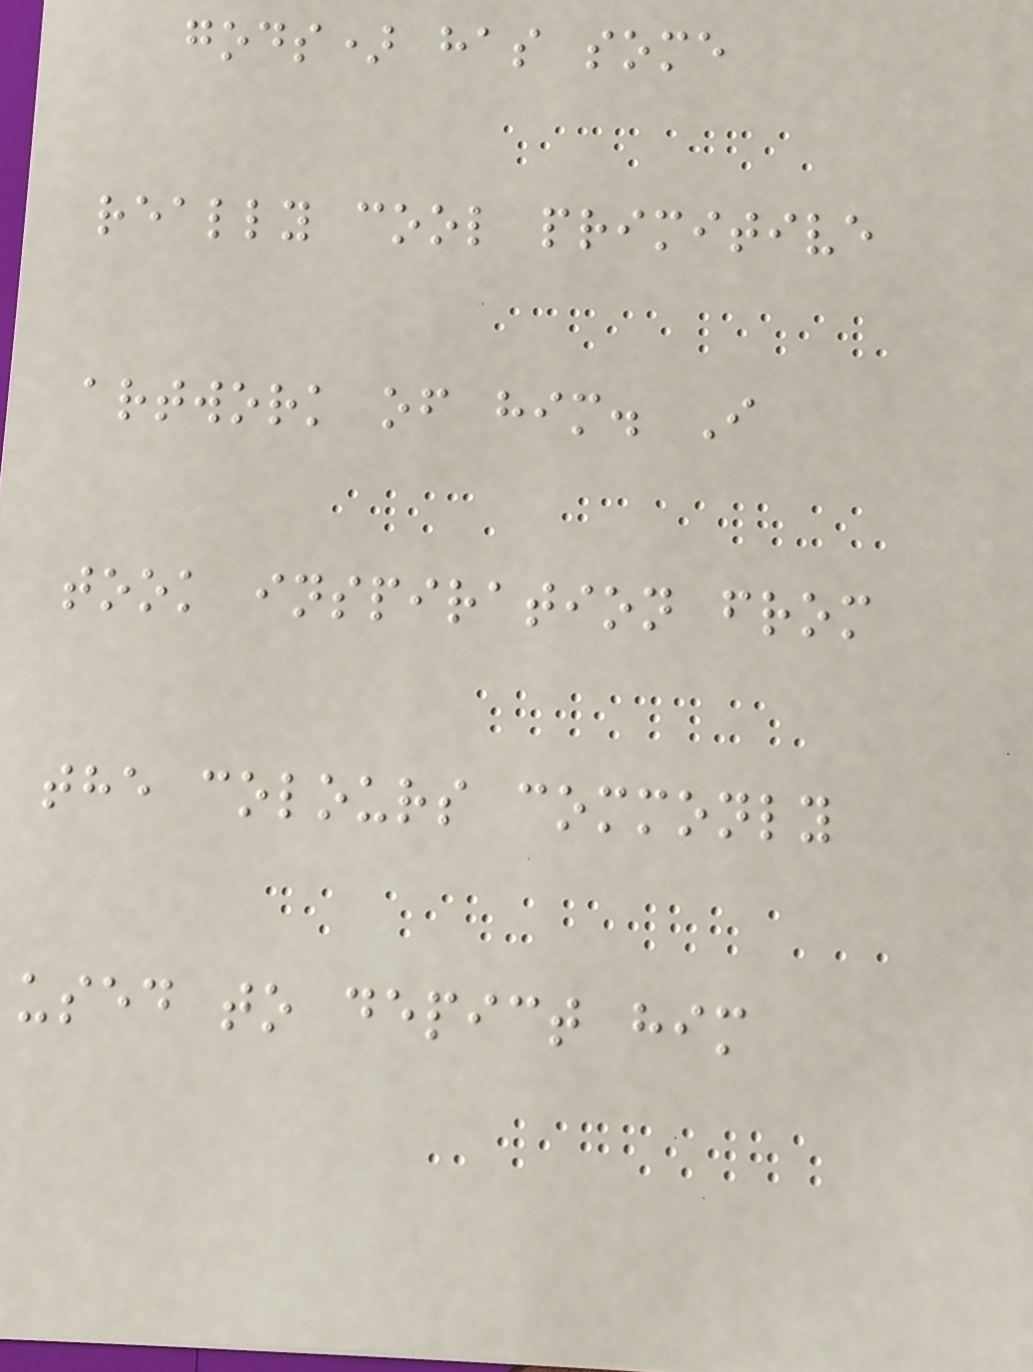gods) has some
really cool primitive
artwork of him. I
took inspiration from
the colours commonly
used to depict him
